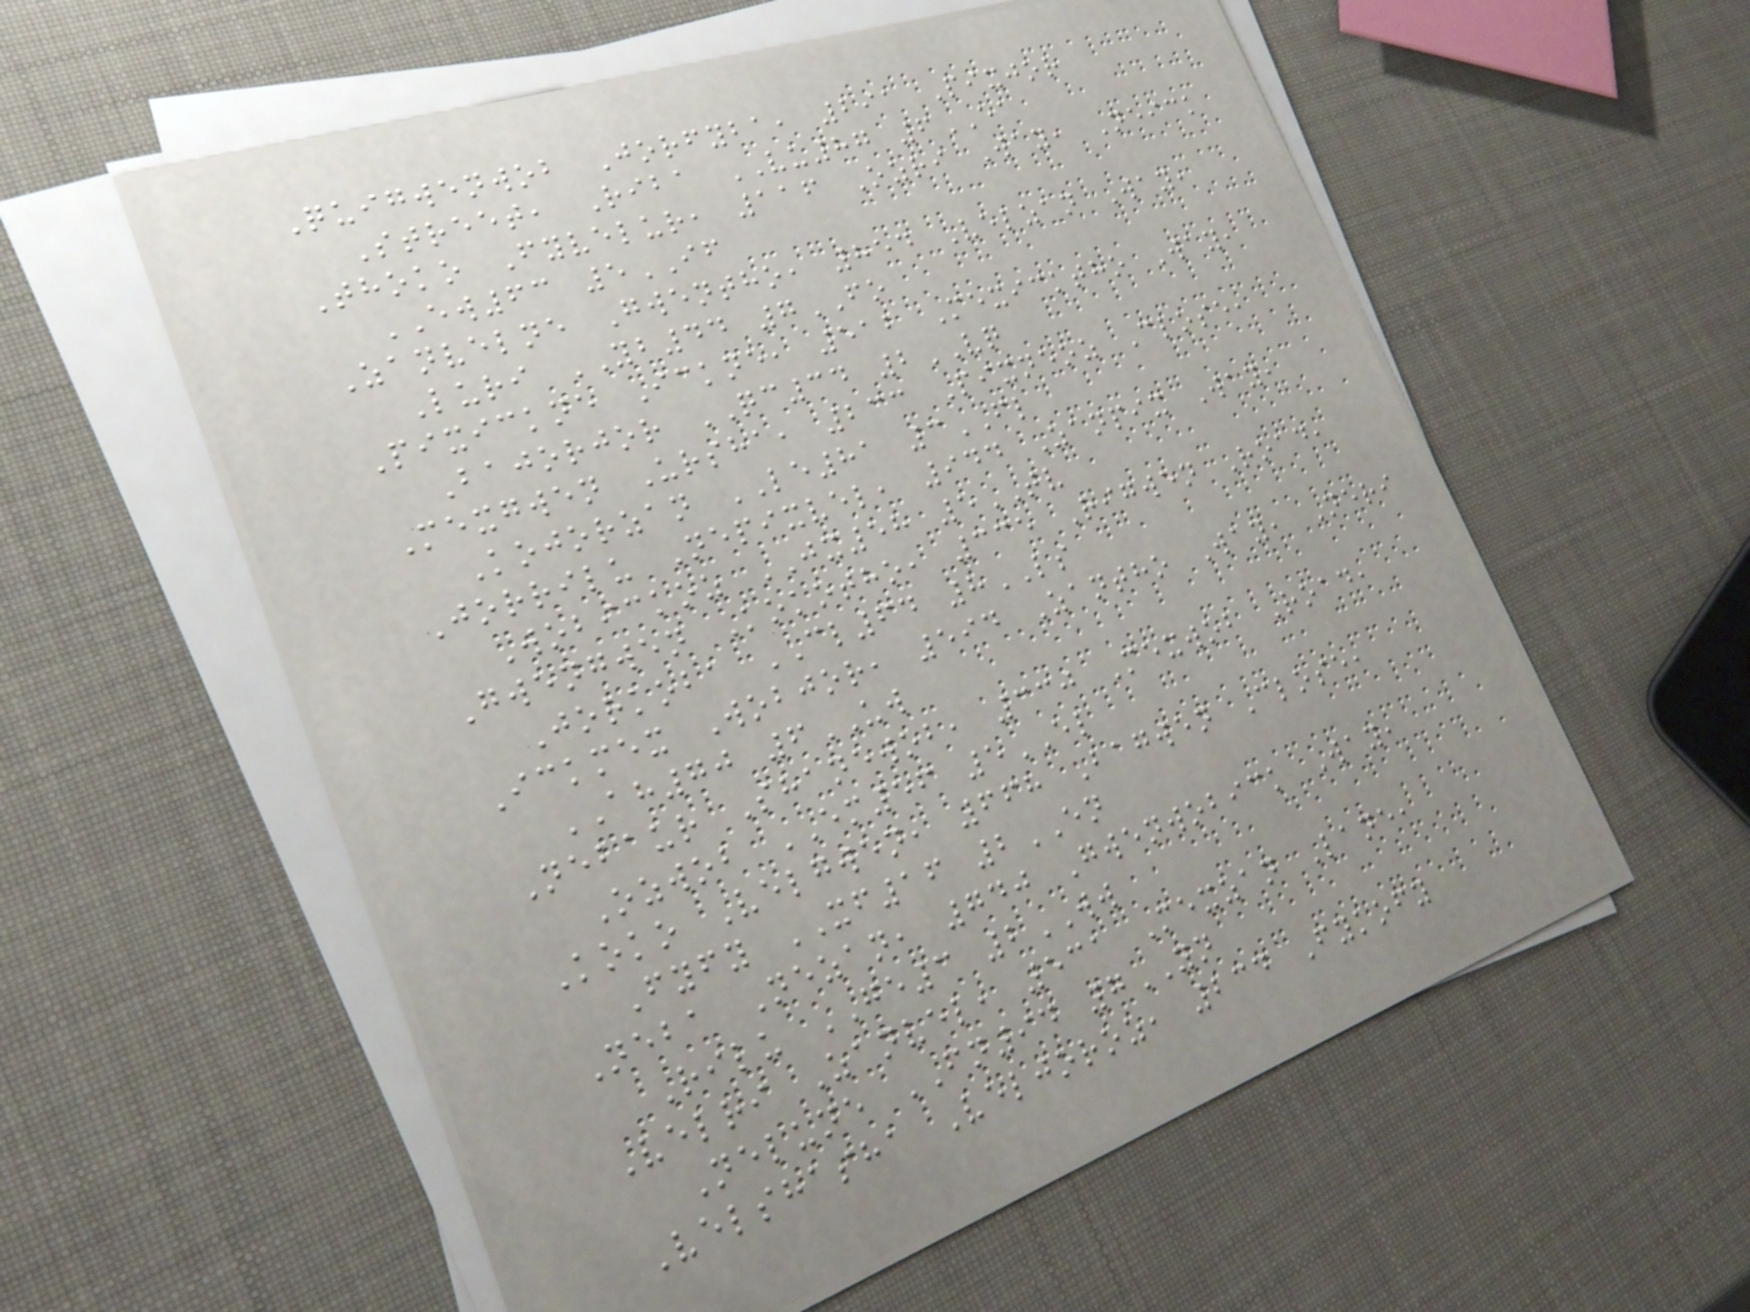Quigwenwob Jorfyba, 291 Pixjor
Street, Riba VU87 6EA
Thoko Fyvelur, 116 Ozri Way, Neick
EW63 5IF
Zanvelne Gwentho, 854 Velzan Way,
Luri YB44 7FO
Pixickne Ickne, 512 Mexicktho Way,
Bajorjor QC34 2VQ
Mexgwen Ursha, 233 Pixneoz Close,
Kojorzan LE81 3FL
Jorrilu Nepixvel, 944 Zanpix Way,
Wobickoz JX58 5TV
Gwengwen Kokotho, 335 Rigwen Road,
Jorkoba CL64 8LS
Ickmex Wobjor, 594 Zantho Way, Neri
AH70 6UW
Nebaur Shanewob, 330 Mexwob Road,
Ozwob EM56 5EL
Koko Velgwen, 668 Bagwen Close,
Fyfy XF16 2EN
Neba Nezan, 740 Gwenwobick Way,
Rilu GE3 2WW
Velri Zanvel, 531 Mexzan Lane,
Nelune FN94 7YN
Velshasha Veljoroz, 234 Fykofy
